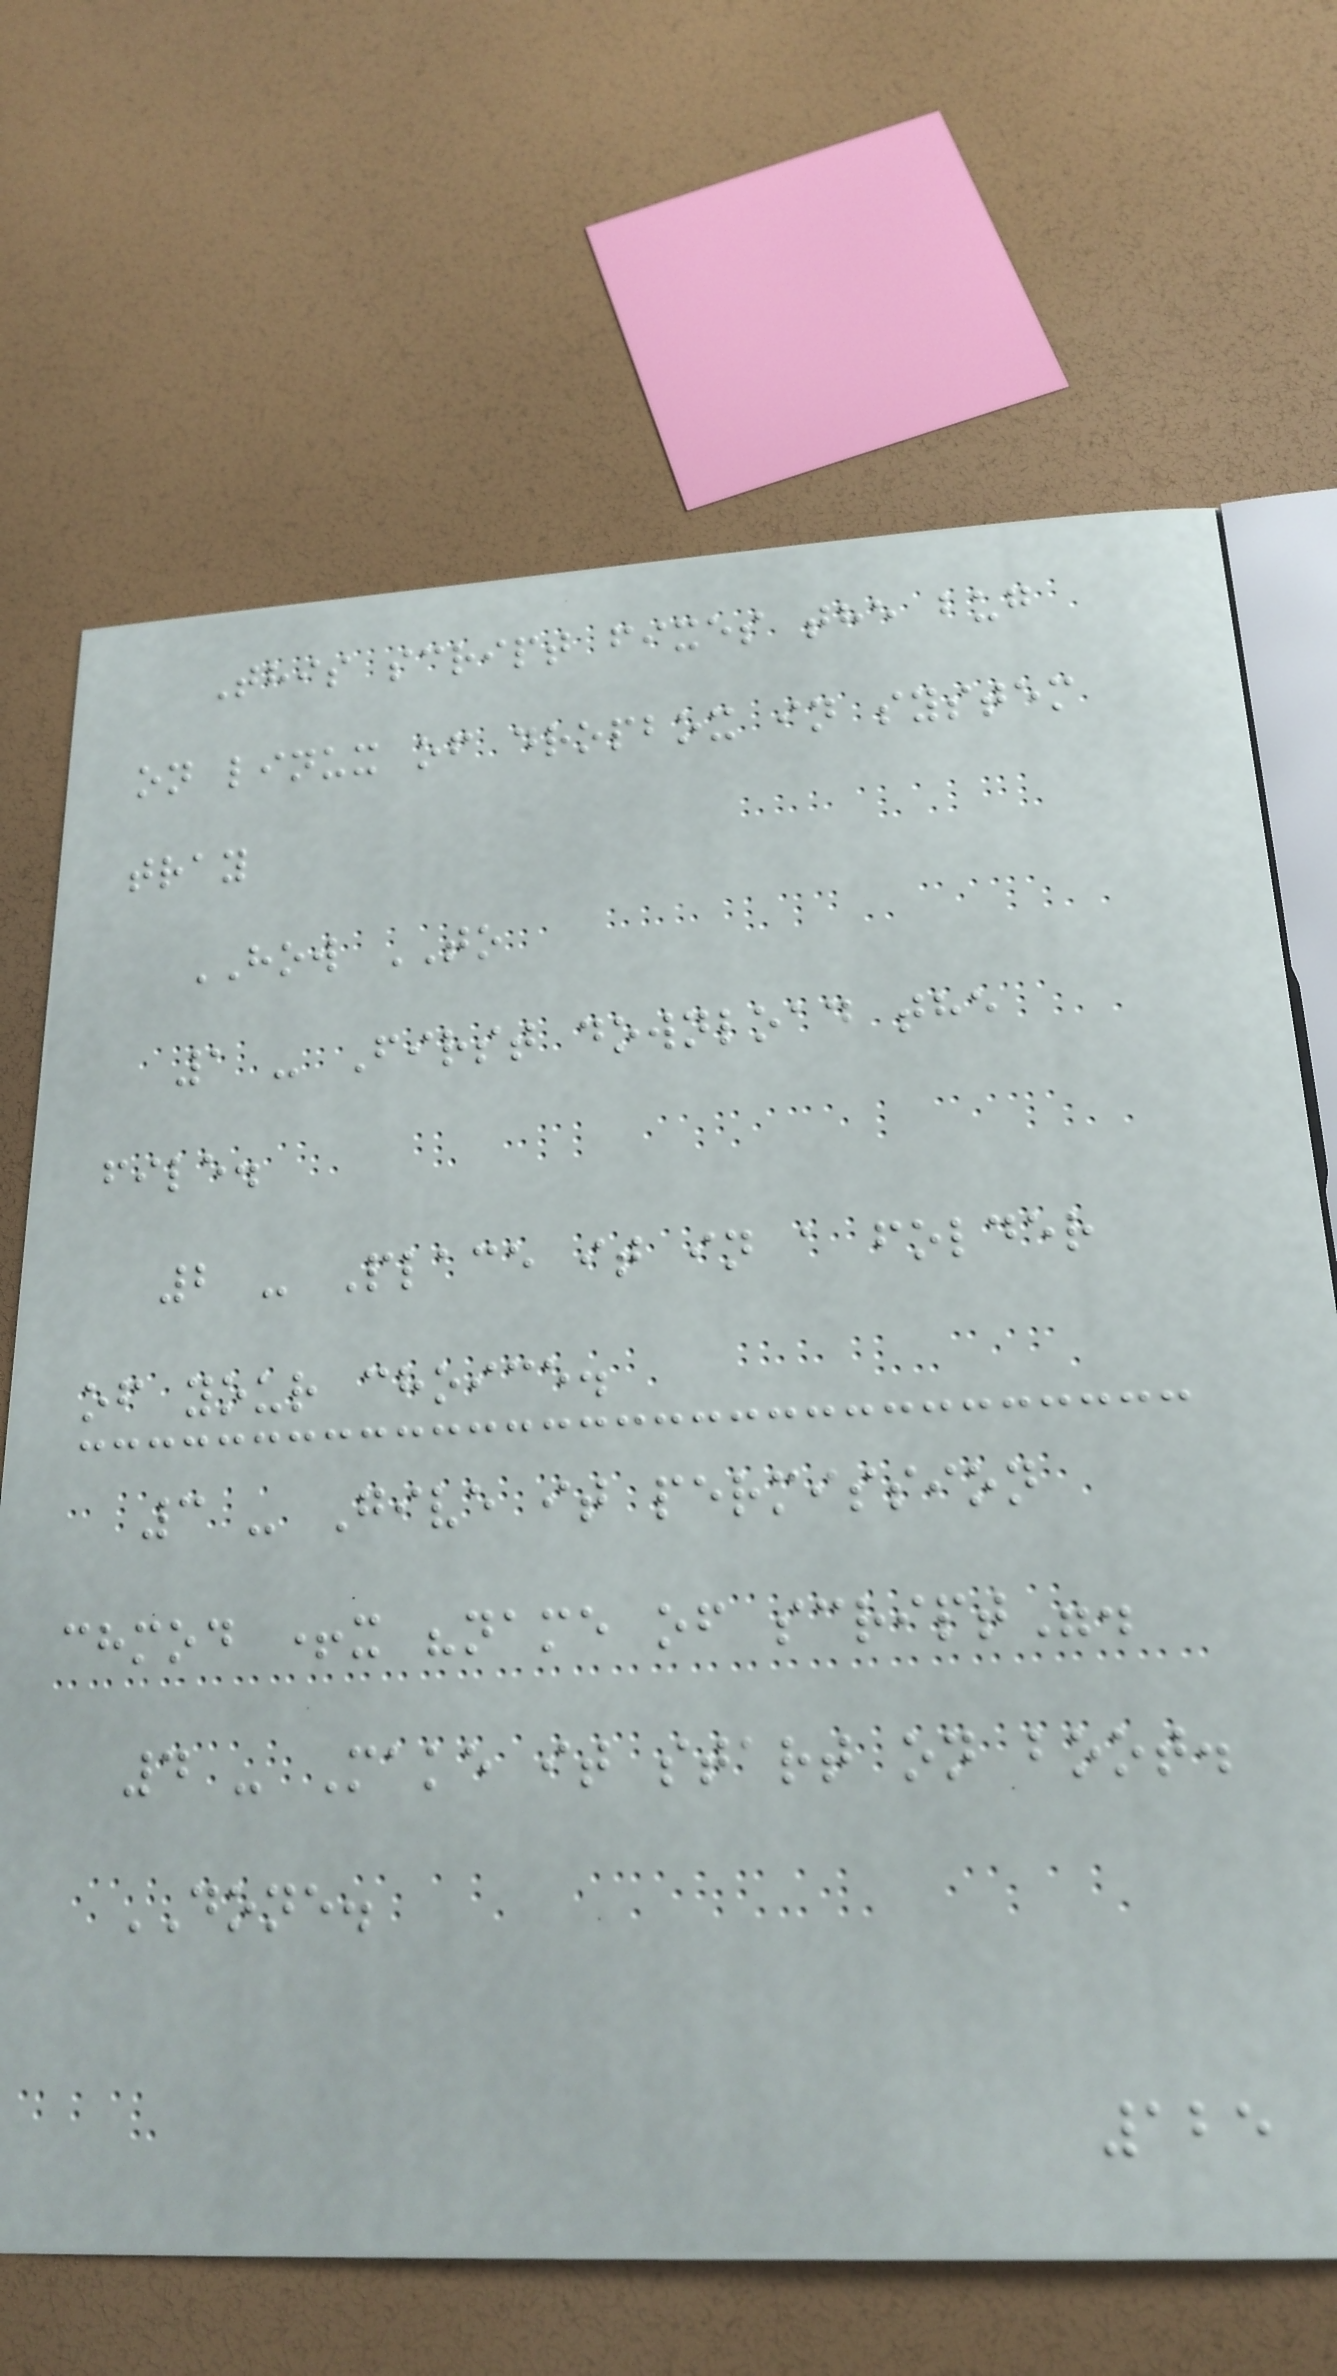This script fixes the bug
on linux of dropbox in system
tray
HOW TO
1 - First download the
file.
2 - Place it in a folder
of your choice.
3 - Give it permission
chmod +x "name of script".
4 - Make it start on boot.
DONE.
125
